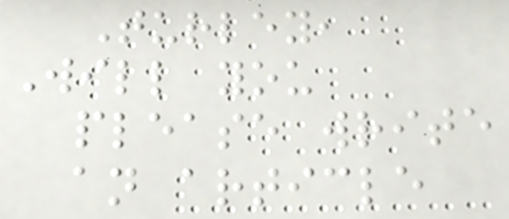Turley,
Will you
please write
an article
